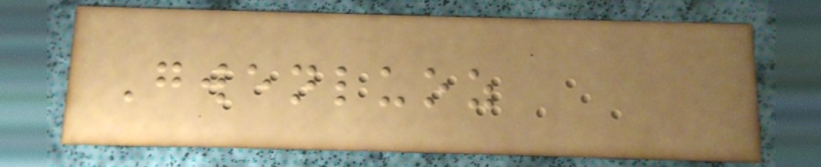Gwenluoz
